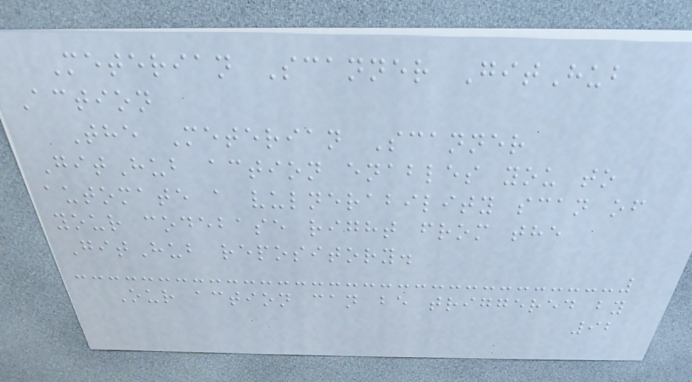Meterian Scanner GitHub
Action
The Meterian Scanner
GitHub action enables you to
automate a vulnerability scan of
your codebase right from the
GitHub repository.
Our action can be triggered by
92
